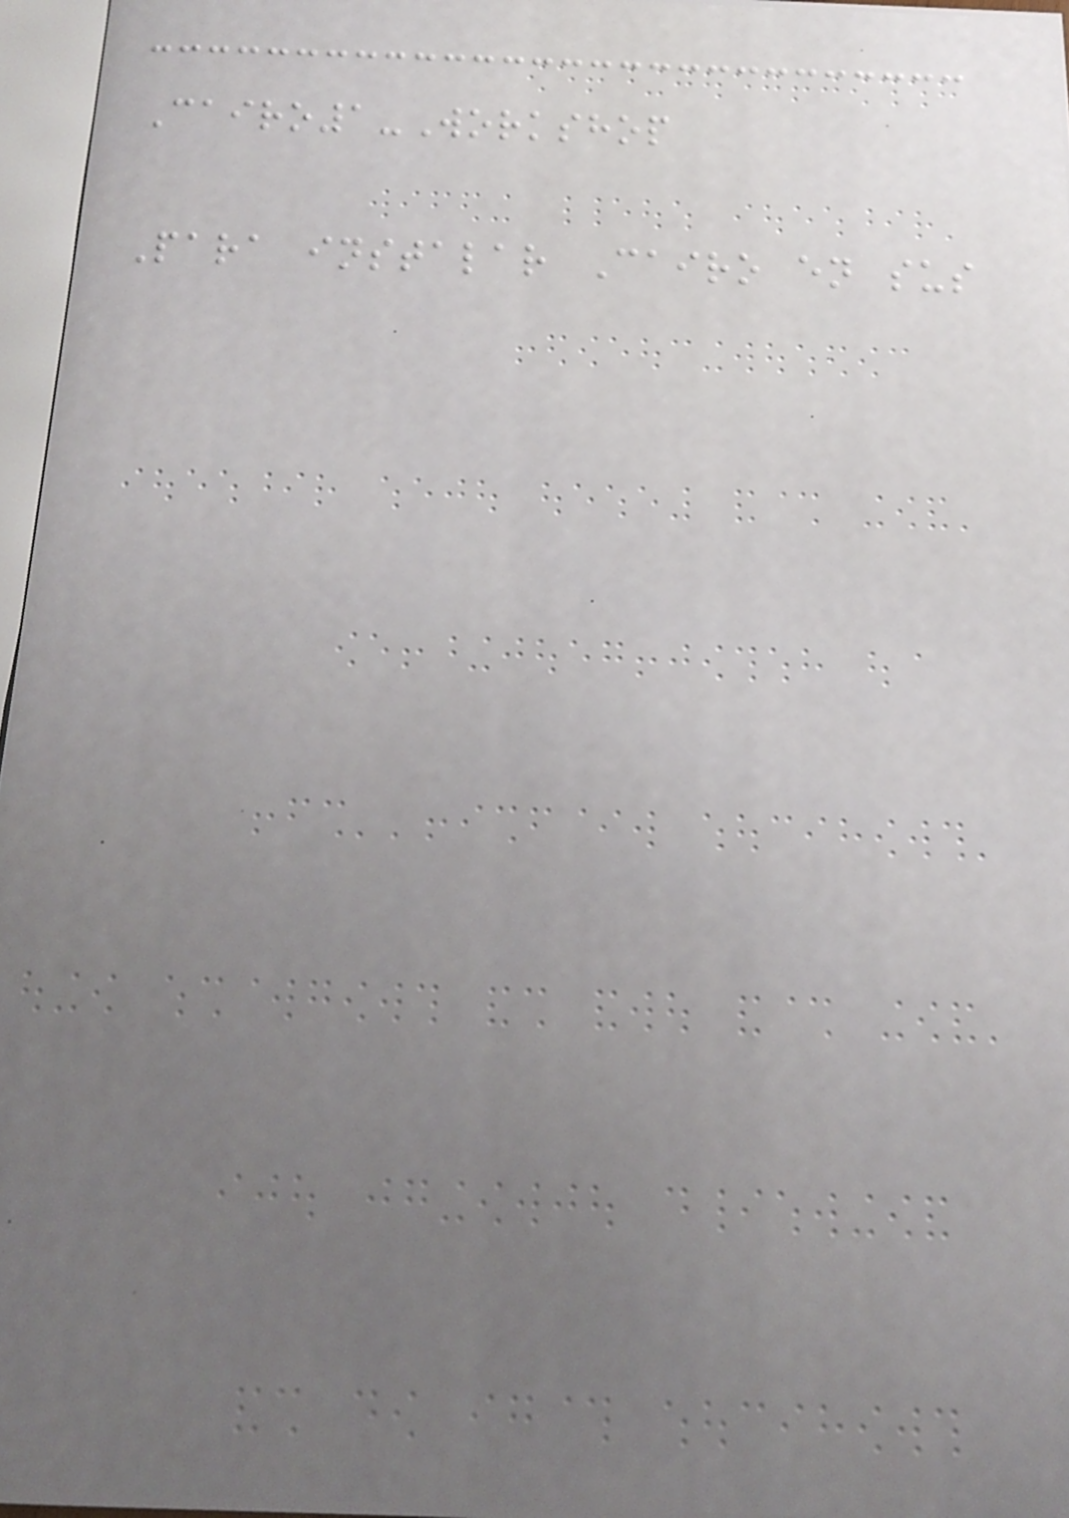Cairo1-Workshop
Para instalar Cairo en sus
